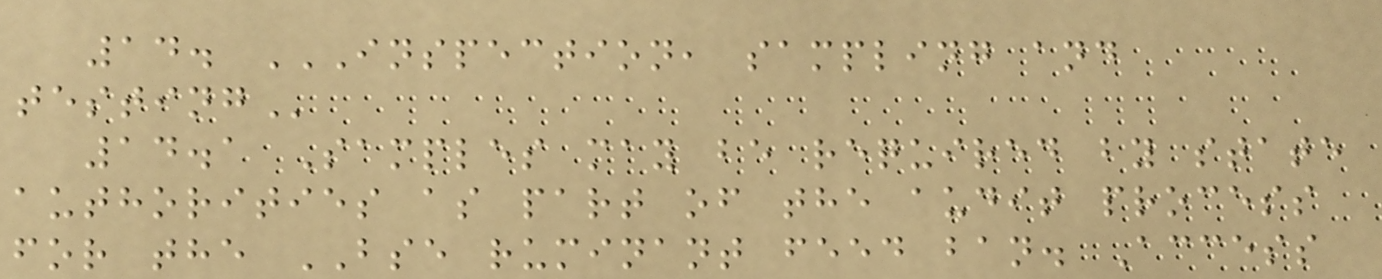14. INSPECTION, SAMPLING AND
TESTING
14.1 Samples may be required by state
authorities as part of the audit process
for the BSE ruminant feed ban. Access
